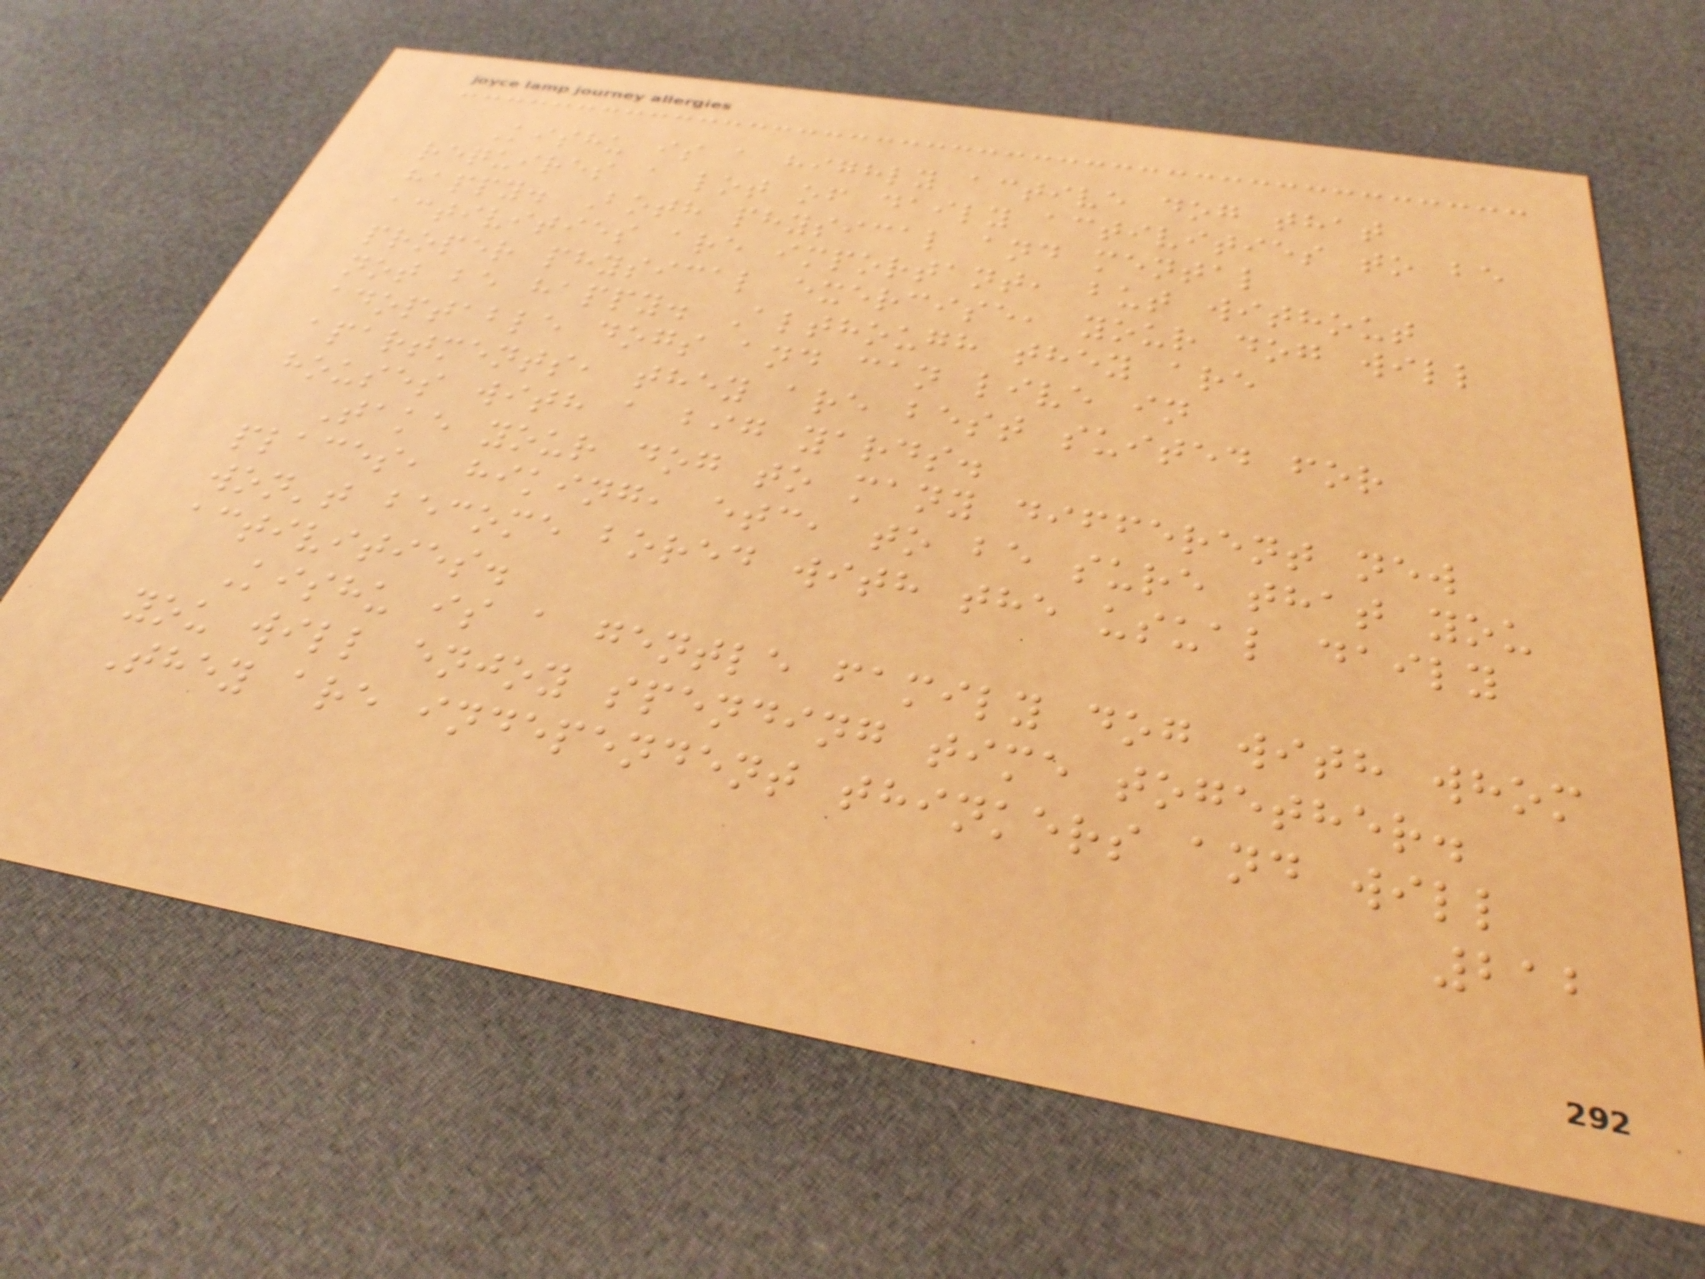Kishu is a highly active dog that
requires a lot of daily activities to be
happy. Both physical and mental
activities are important, but without
proper physical exercise, your dog will
not be happy. Although they are
adoptable dogs and can live in
apartments, they are best suited for
houses with a big yards.
Take your dog to many different new
places, hiking, etc, to be sure that you
won't become bored with the usual daily
activities.
Kishu is a gentle family dog with whom
you will enjoy spending time together.
They are independent thinkers and will
212
